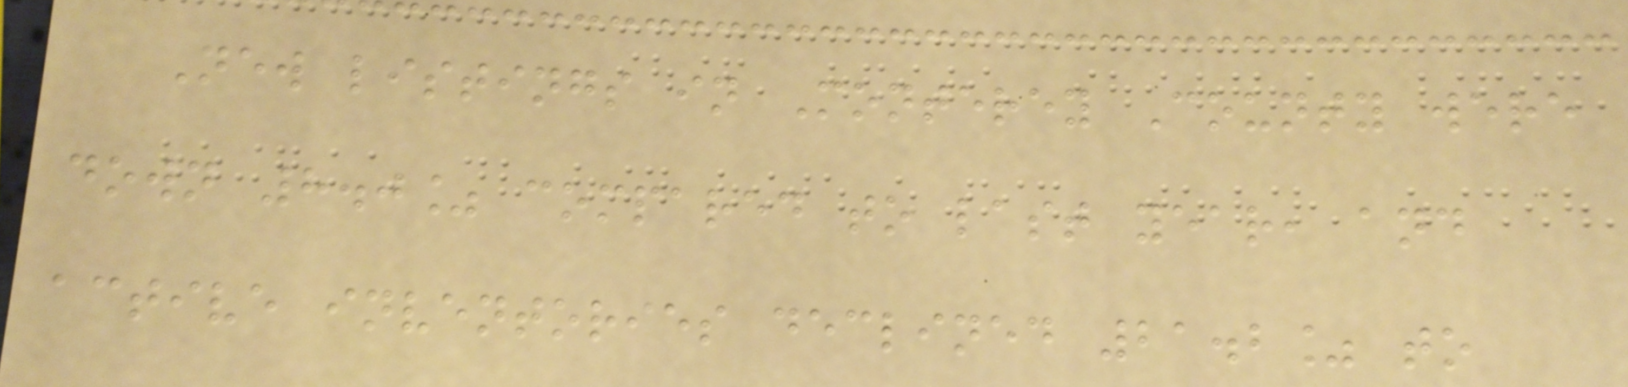New listings in Monterey County were
down 8.0% compared to last year, and
active inventories declined 21.2% to
